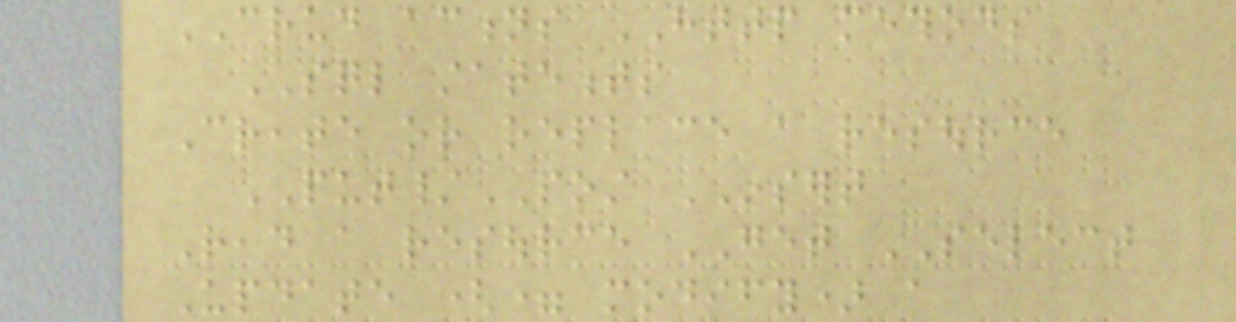CRUD actions HTTP methods
SQL statements
Create or replace a resource
PUT/POST INSERT
Read a resource GET SELECT
Update (= modify) a
